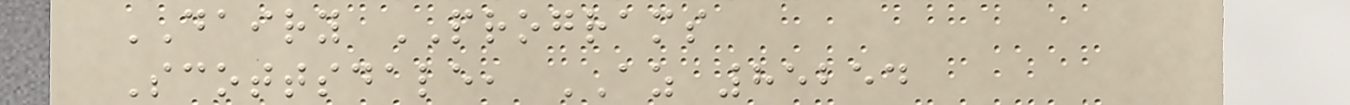DAIRY PROGRAMS
Scottsdale, AZ 85254
